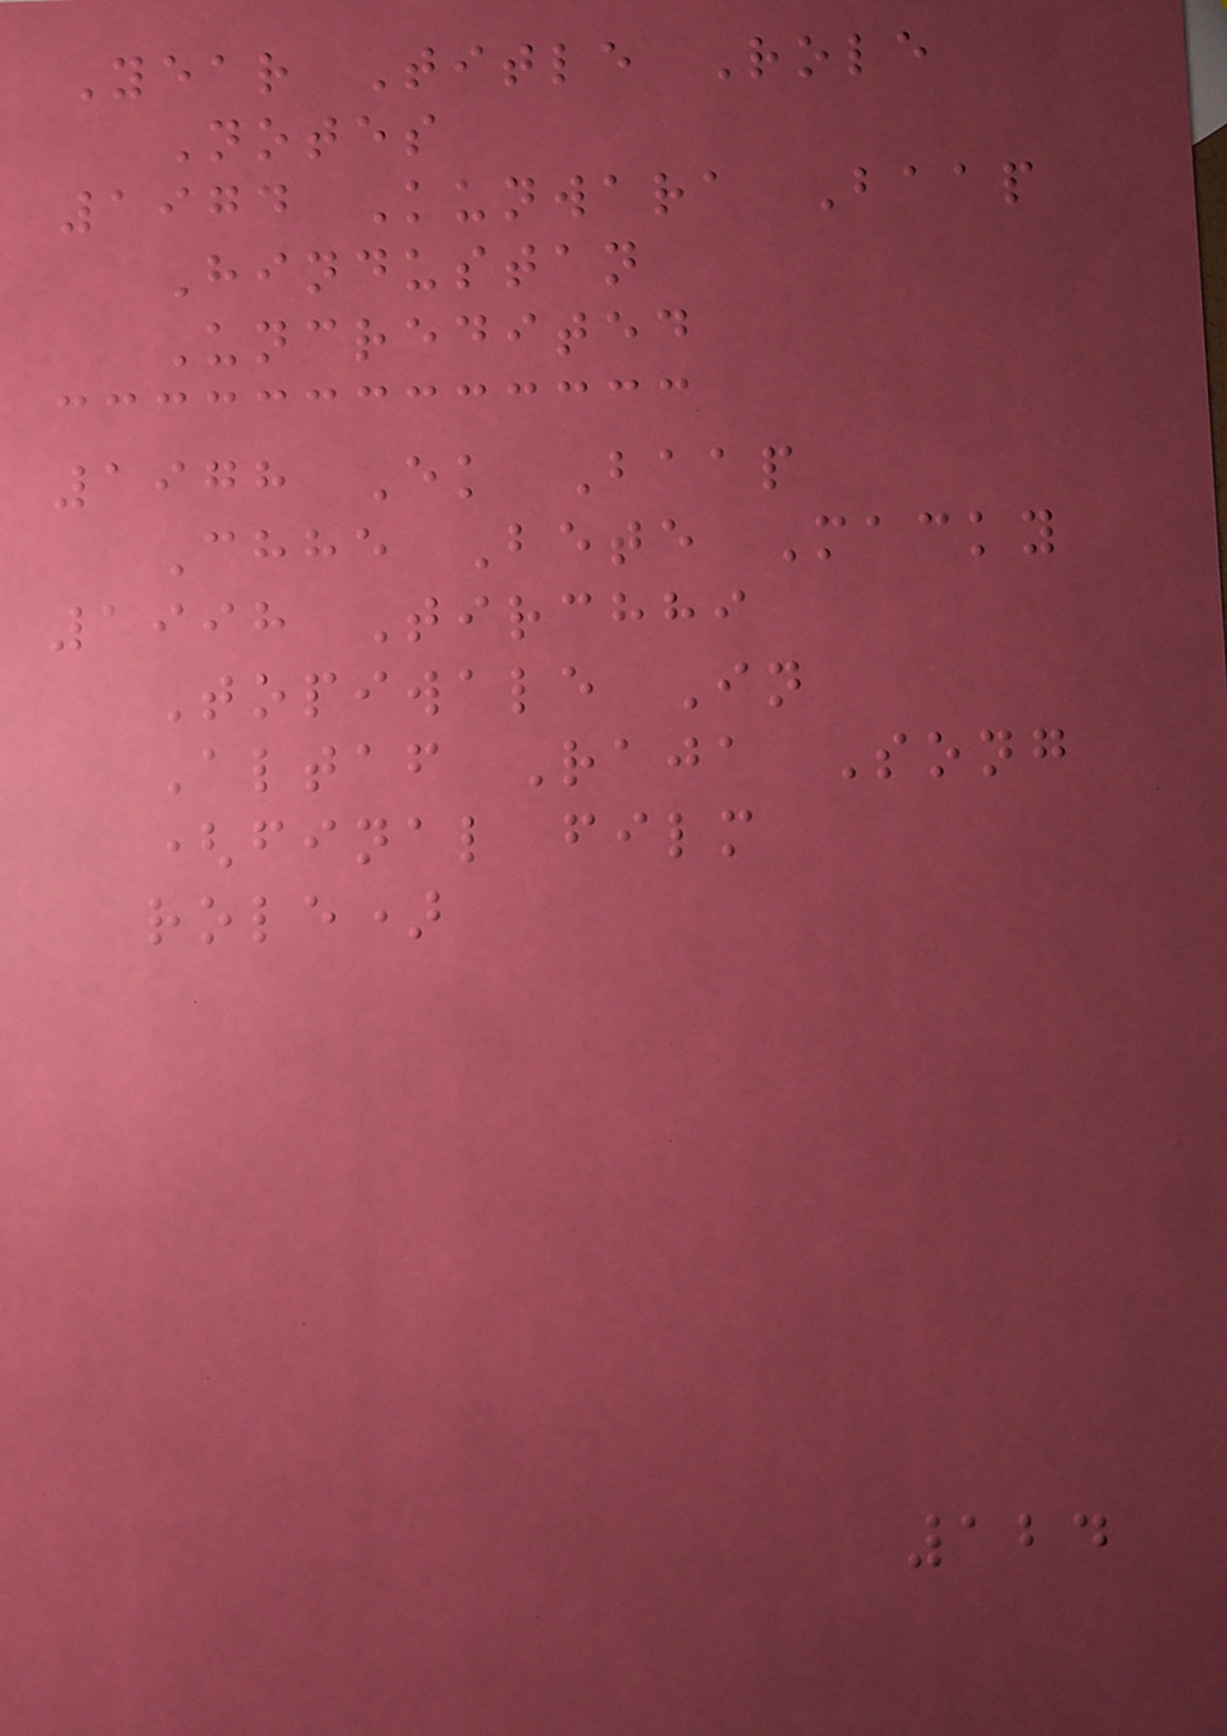Year Title Role
Notes
1974 Kunwara Baap
Hindustan
Uncredited
1978 Ek Baap
Chhe Bete Macky
1998 Tirchhi
Topiwale In
Altaf Raja Song
(final film
role)
124
